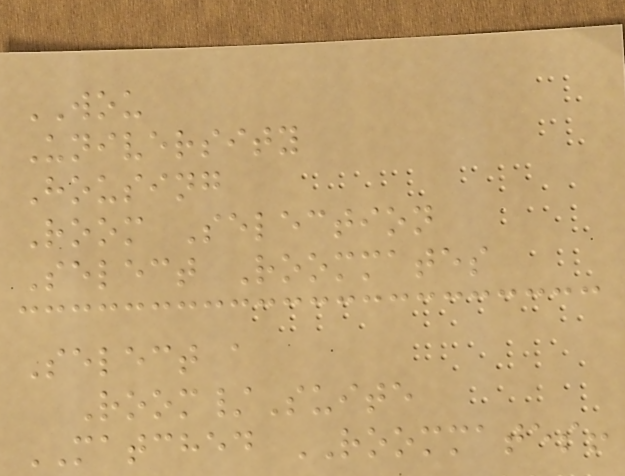WOU
University
Housing
Room Selection
Select Roommates
Select a
Room/Suite
MATCHED ROOMMATES!
